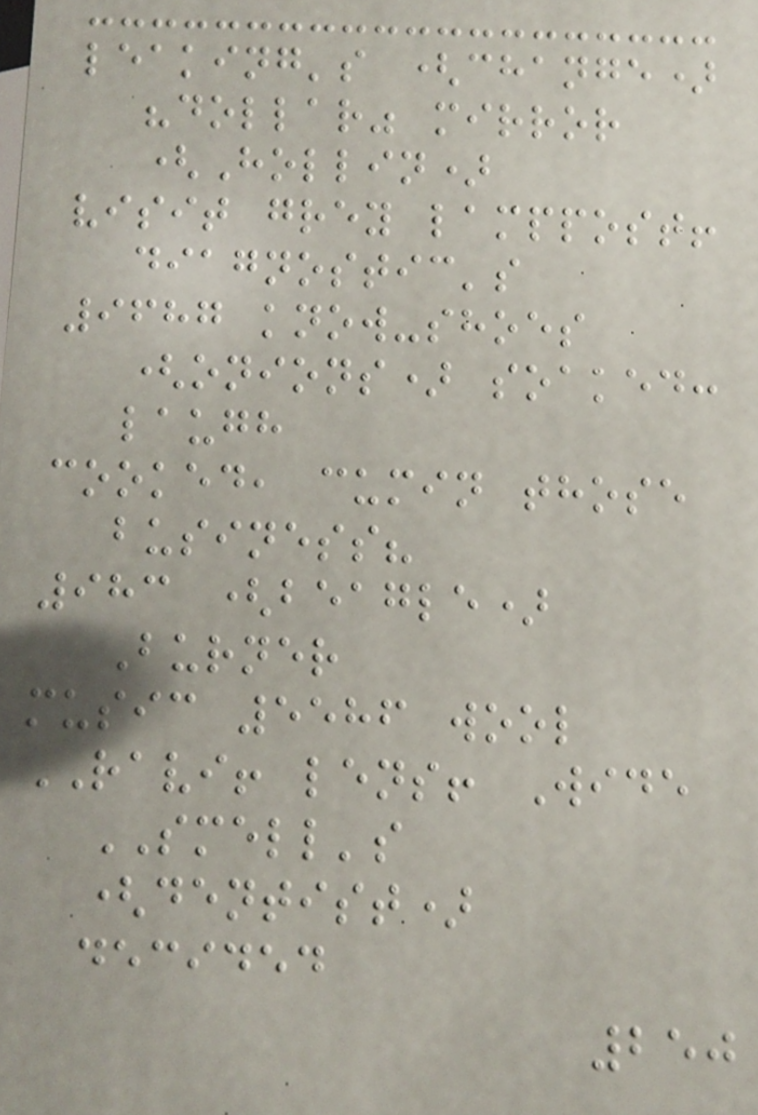leaking's (change)
"dollar" mirror
(Hollin)
visit grey lamppost!
diagnostic's
9687 know-shoes
(onions) soaked:
laugh
cooked, cumin those
business?
983 (beagle)
Burner
music 5586 wool
RAVI! lens! Wide
SMELL's
(dentist)
decided
250
